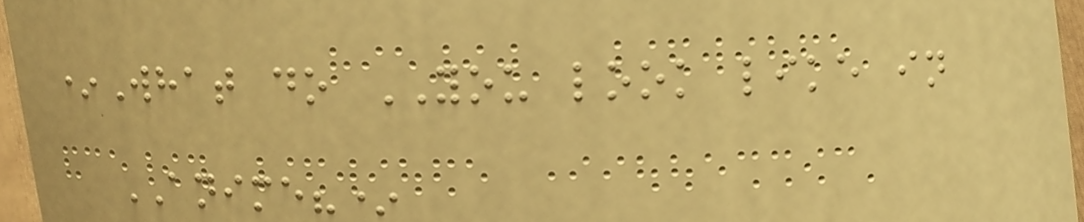*What do YOU look like in
ANIME?*
